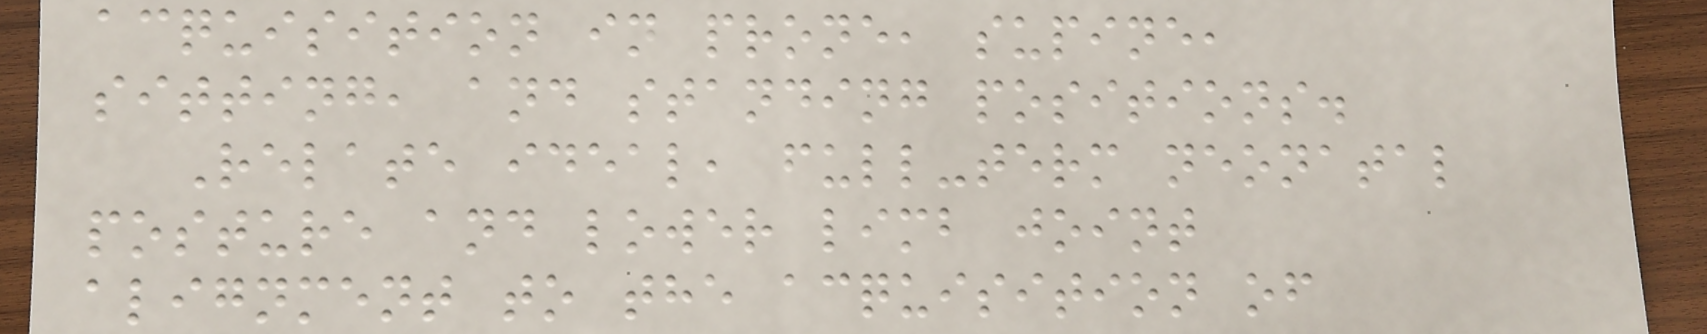acquisition in prone, supine,
sitting, and standing positions.
Relate ideal, full-term neonatal
posture and lower limb joint
alignment to the acquisition of
